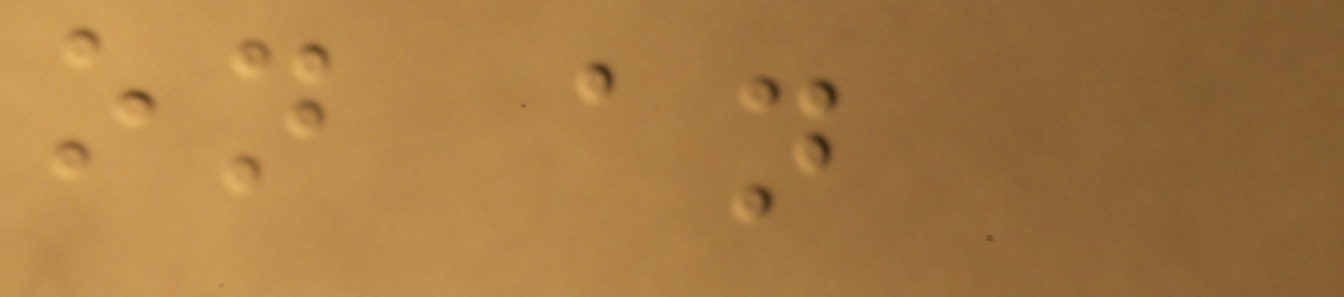on an
